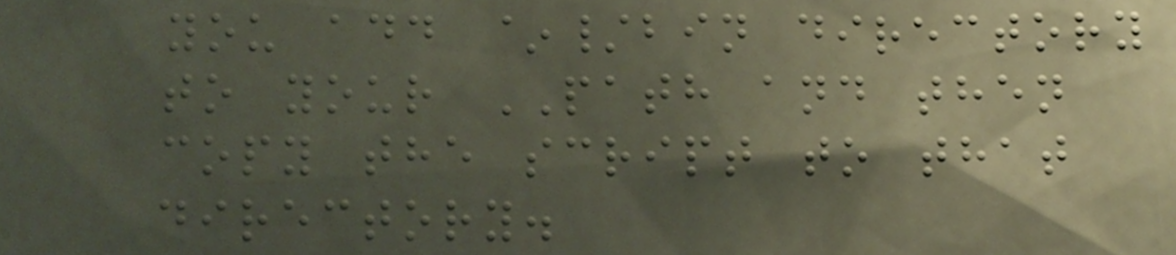you add ~/bin directory
to your PATH and then
copy the script to that
directory.
